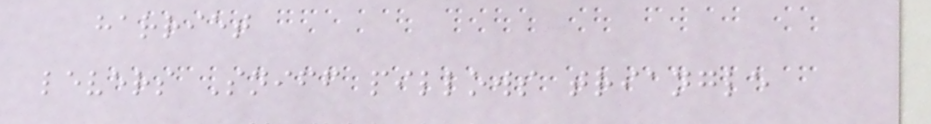harriet
levers Sniff pillows triangle
